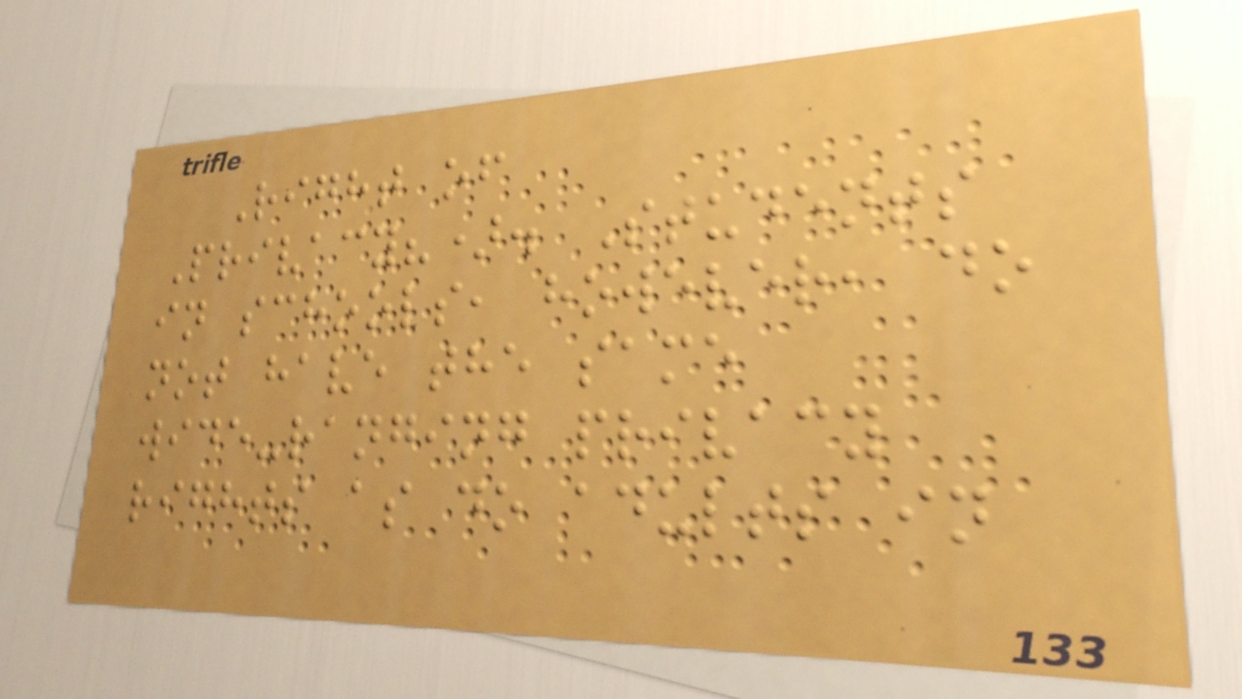Right of
Privacy?). Students
in schools, however, do
not have the same
wide-ranging privacy
rights as do adults in
